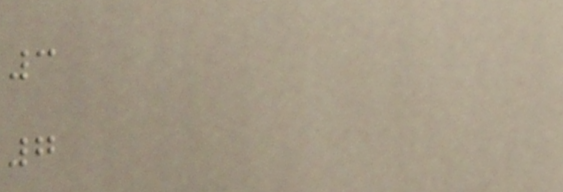3
7
